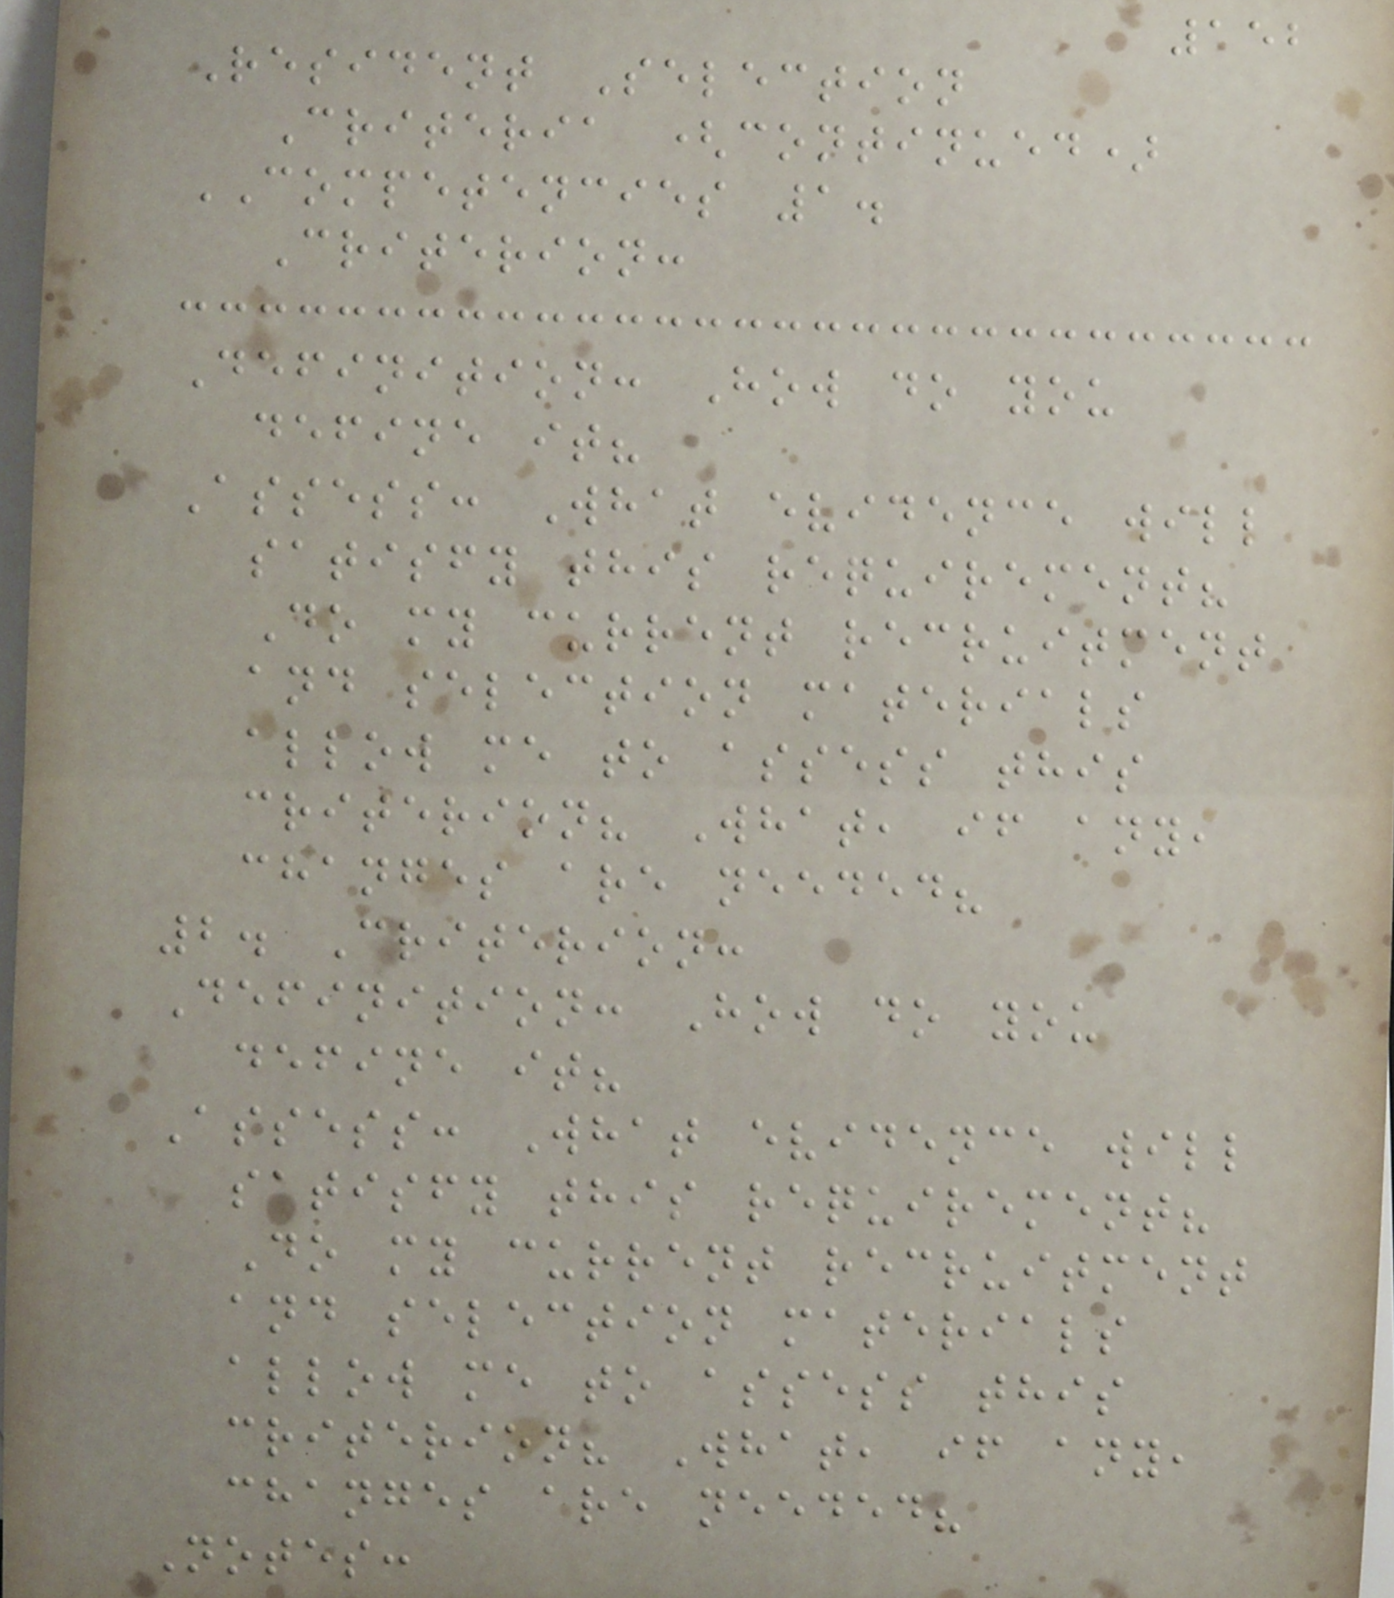152
Resident Selection
Criteria (continued)
COMPETENCIES 1.
Criterion:
Definition: How do you
define it?
Assess: What evidence will
satisfy this requirement?
Do my current recruitment
and selection materials
allow me to assess this
criterion? What, if any,
changes are needed?
2. Criterion:
Definition: How do you
define it?
Assess: What evidence will
satisfy this requirement?
Do my current recruitment
and selection materials
allow me to assess this
criterion? What, if any,
changes are needed?
Notes:
